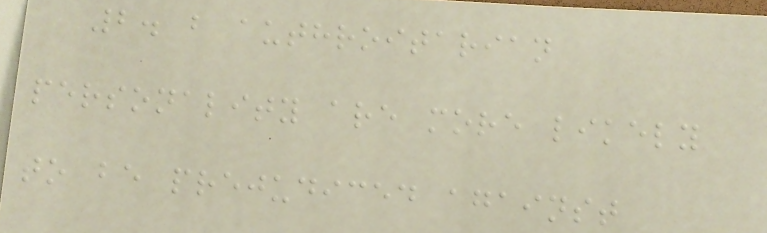2. b authroitarian
personality are more likely
to be prejudiced against
